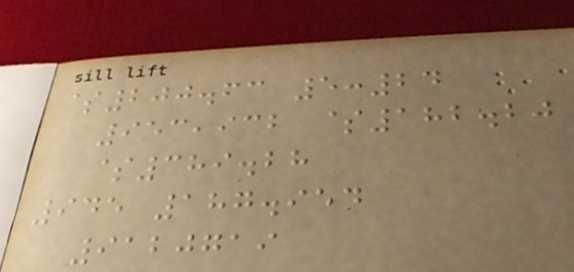$200.63 5:24
953,932 $182.20
$389.28
945 187.954
9120719
